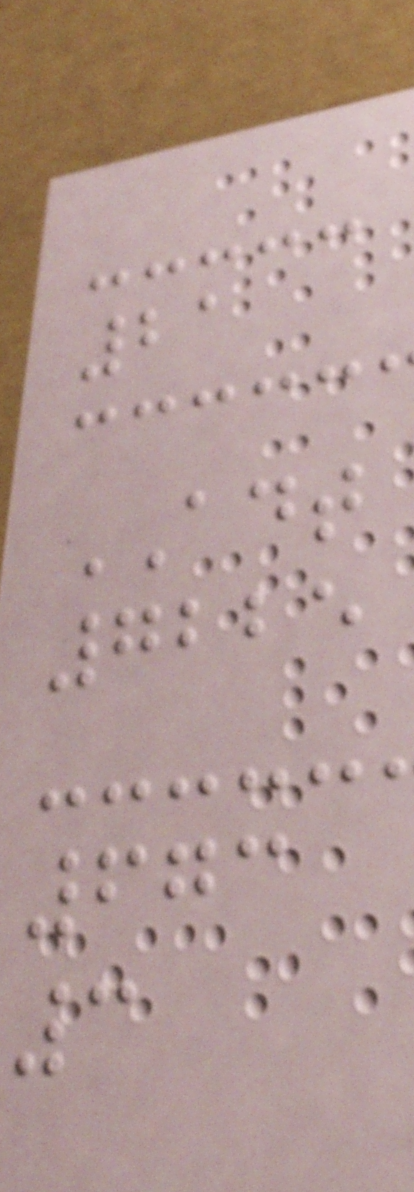21
ADT
7225
673
3
